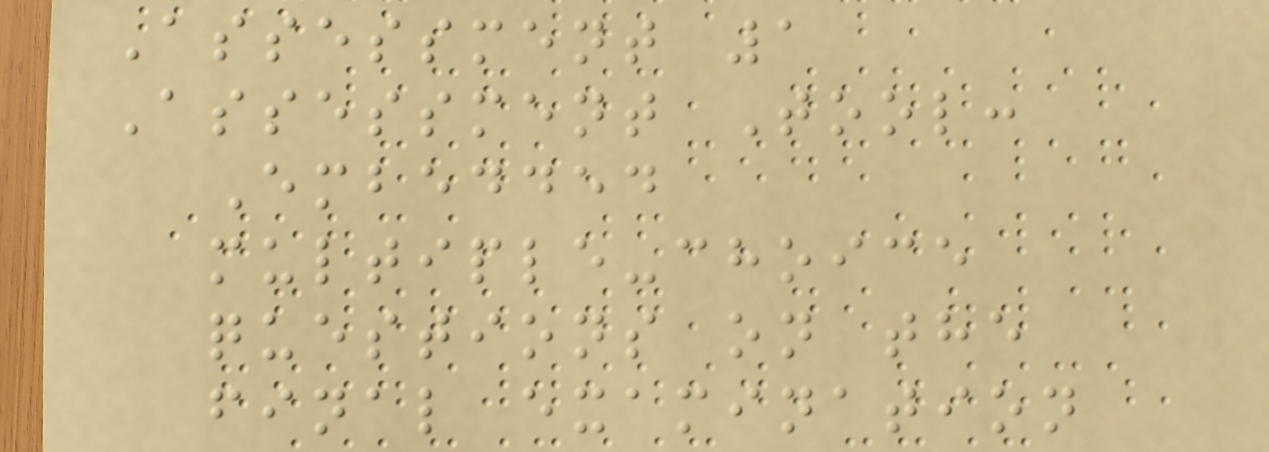Assessment 1
Assessment Tool:
Embedded
multiple-choice
questions on the
final examination
